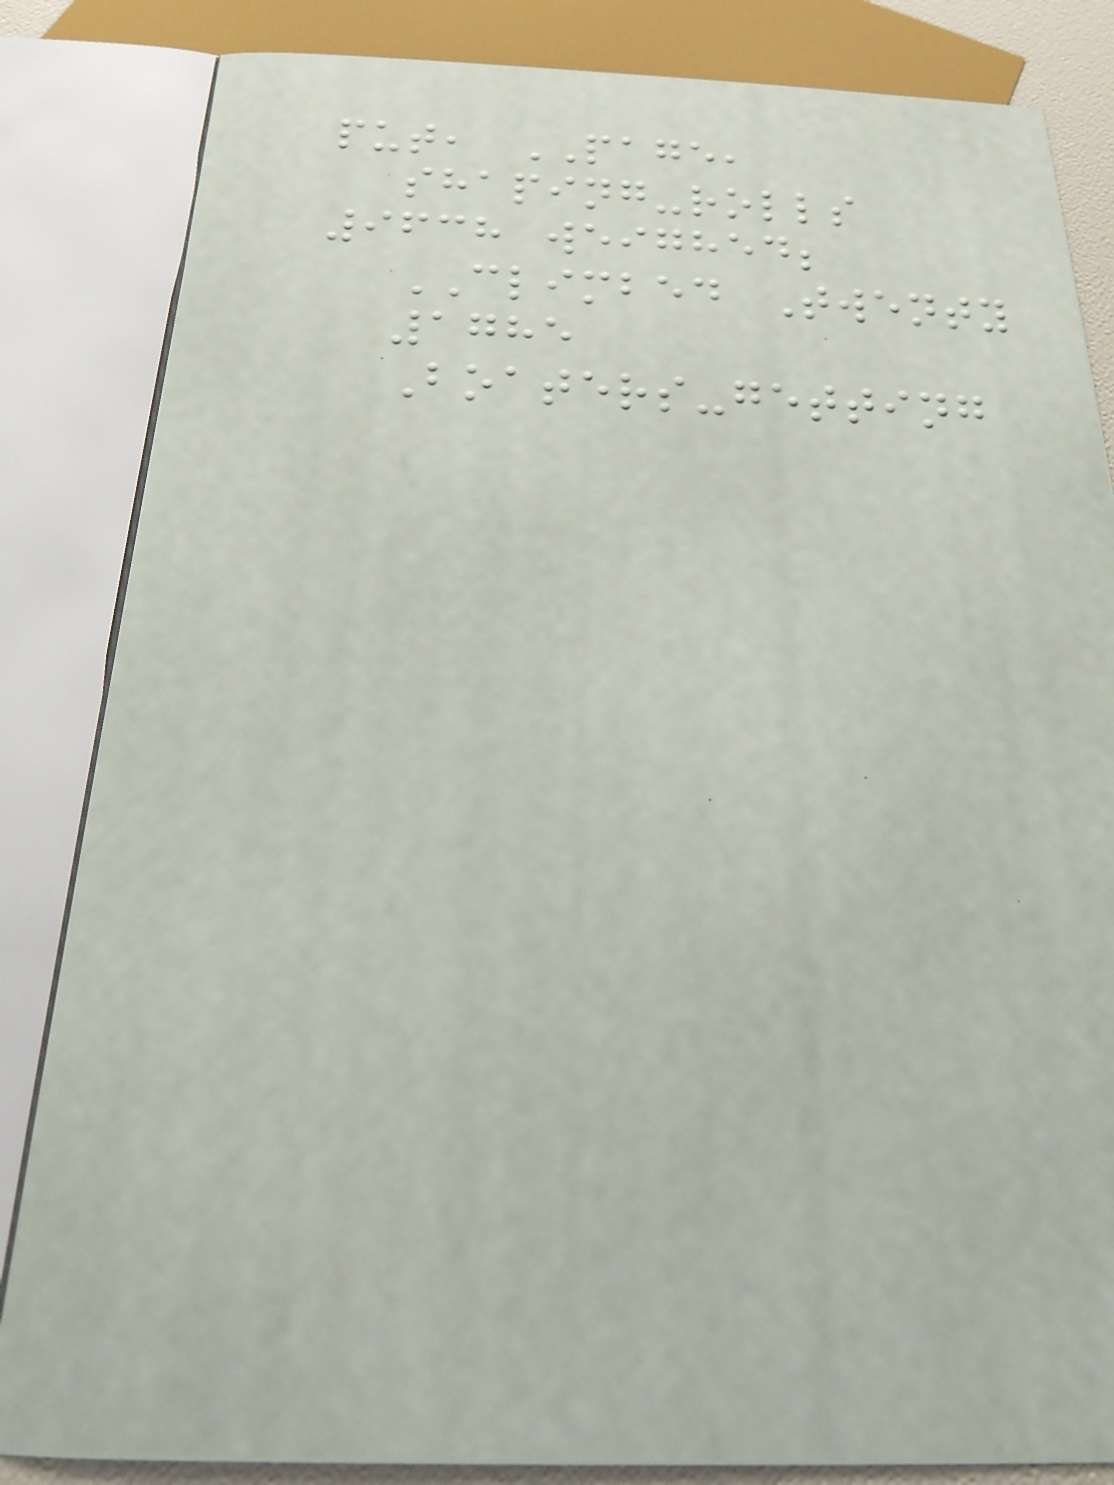put, PAGE,
shaping-rolls
9638 weighed;
CLIMBED Twenty
1785
Boaters-getting
